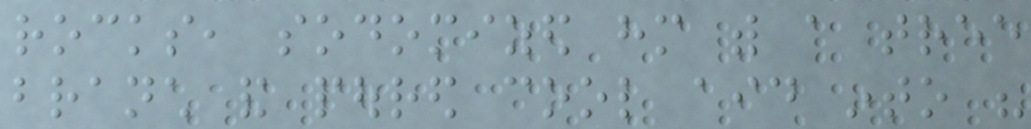rocks, sodomized him with a tree
branch and poured cool aid into his
